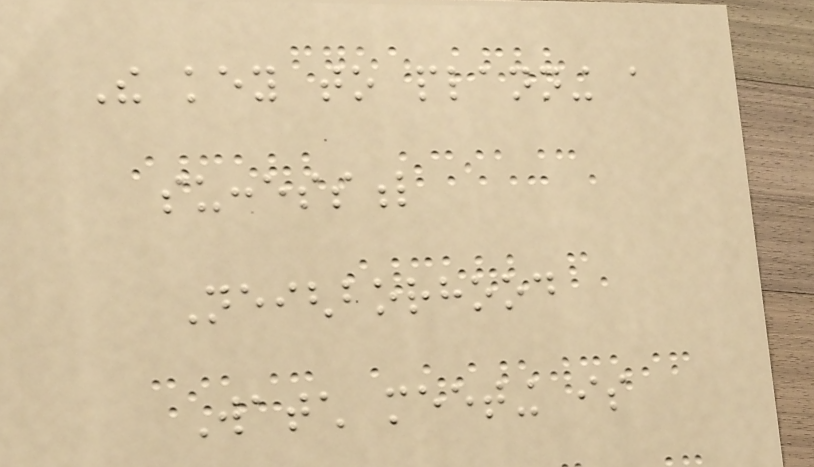The key to planning a
successful
Neighborhood
Watch meeting is
